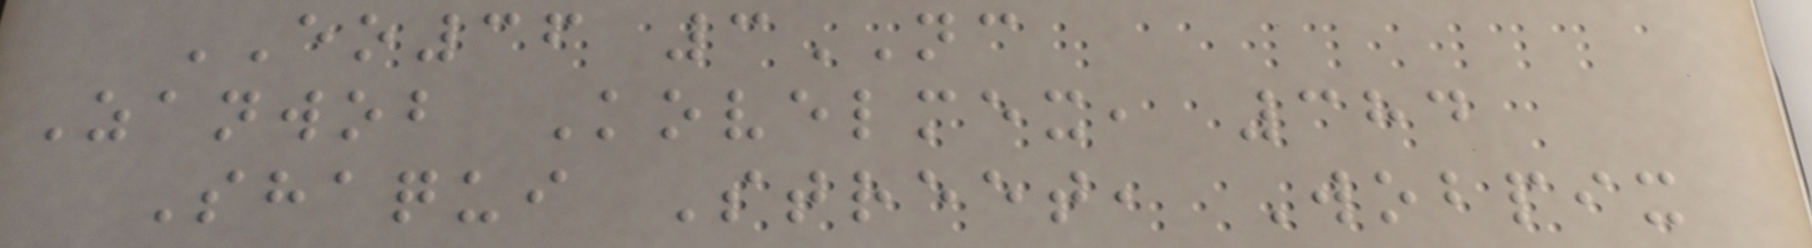EO36 3NC
Zanwob Kovelmex, 384
Shaqui Street, Wobpix
